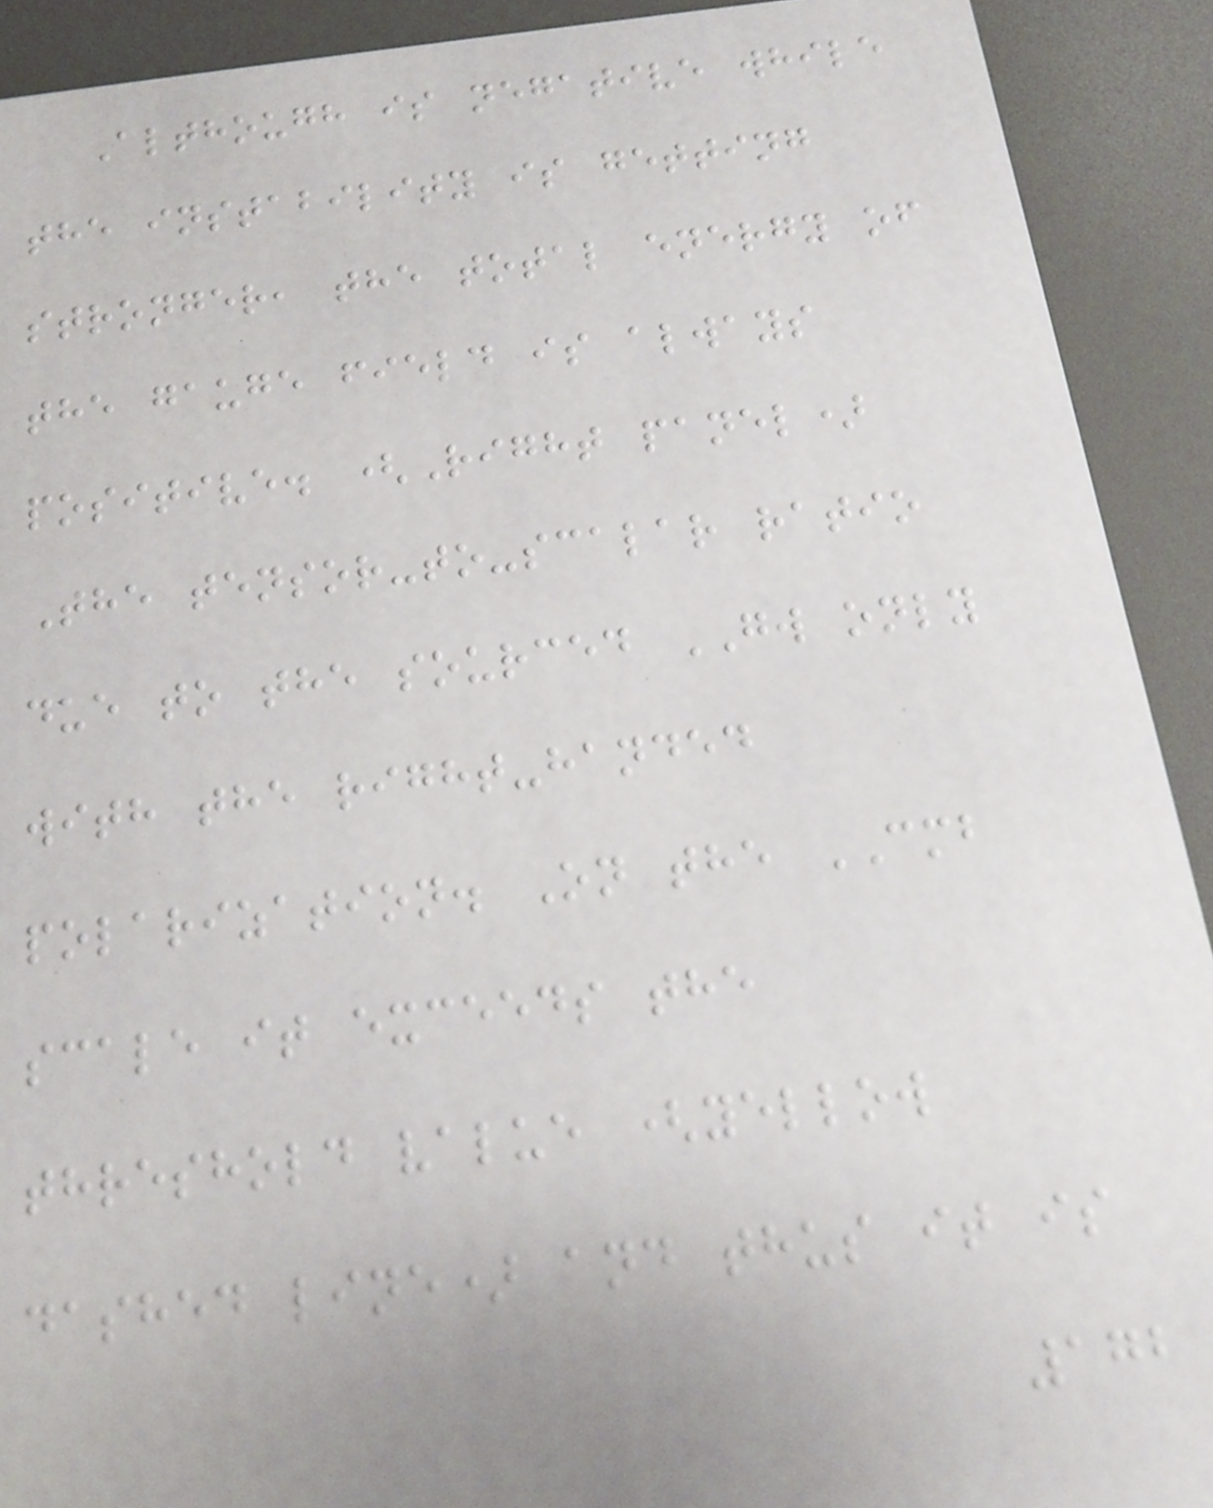Although is negative while
the instability is getting
stronger, the total energy of
the gauge field is always
positive. (Right panel)
The tensor-to-scalar ratio
due to the sourced GW only
with the right-handed
polarization. On the CMB
scale it exceeds the
threshold value (yellow
dashed line) and thus it is
172
